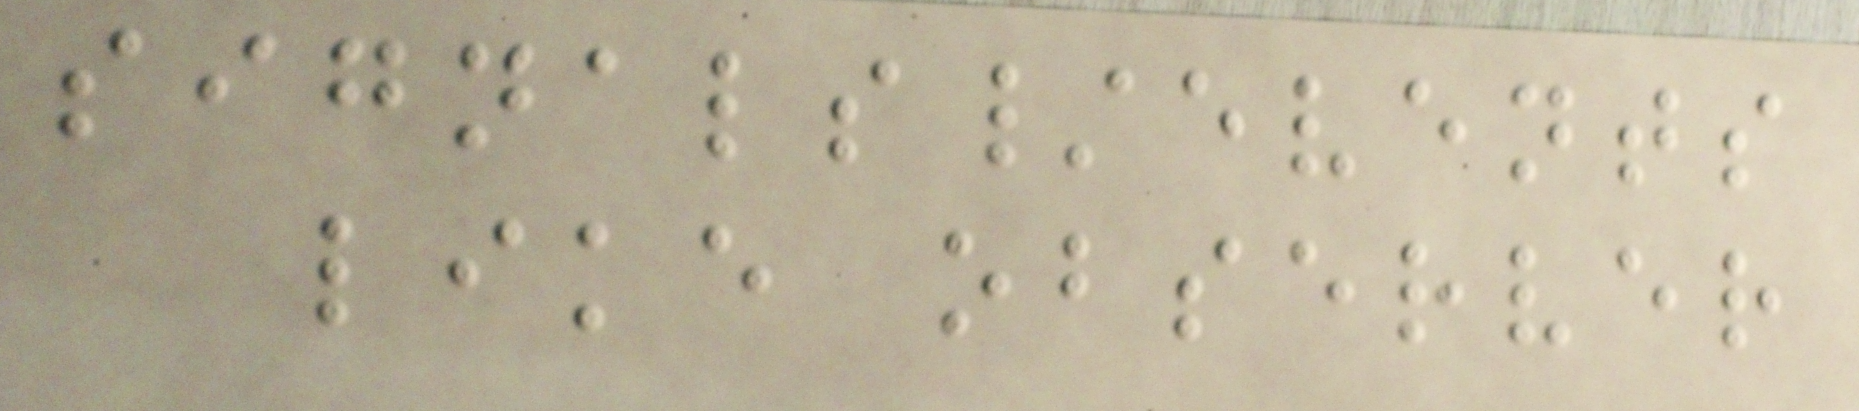signals/events
like observer
